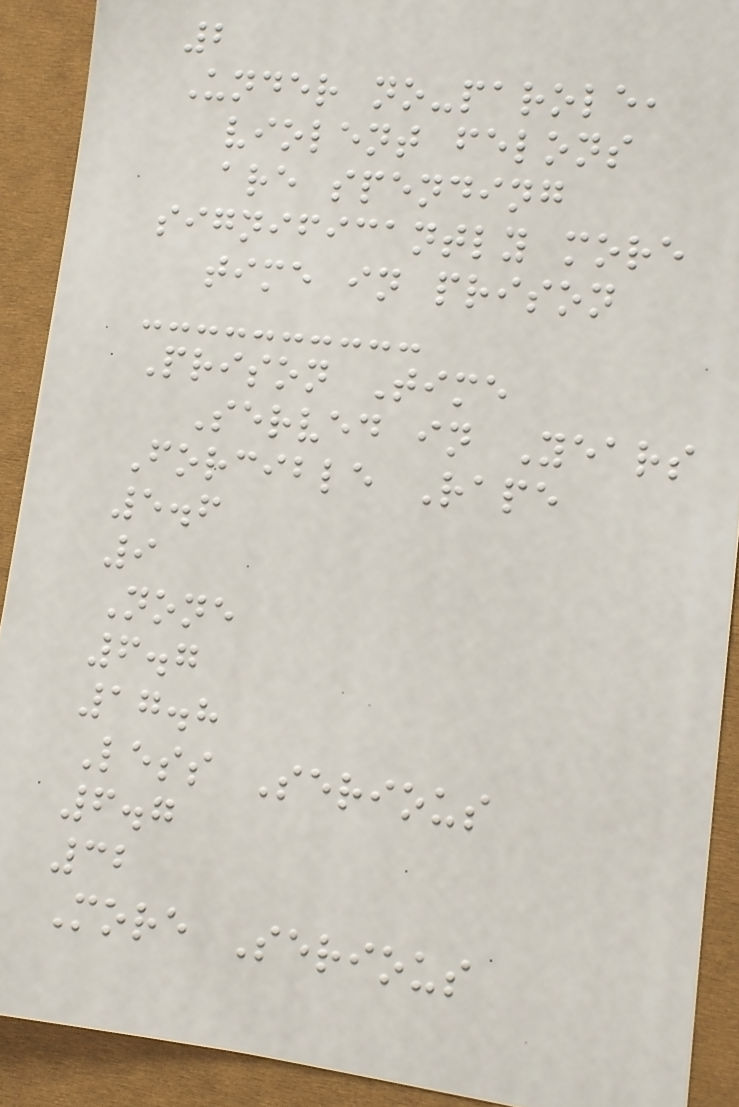2
Under no-parole,
violent felons
are spending
significantly more
time in prison
Prison Time
Served in Years
Forcible Rape
5.6
9
None
6.7
17.8
Less Serious
6.7
32
More Serious
